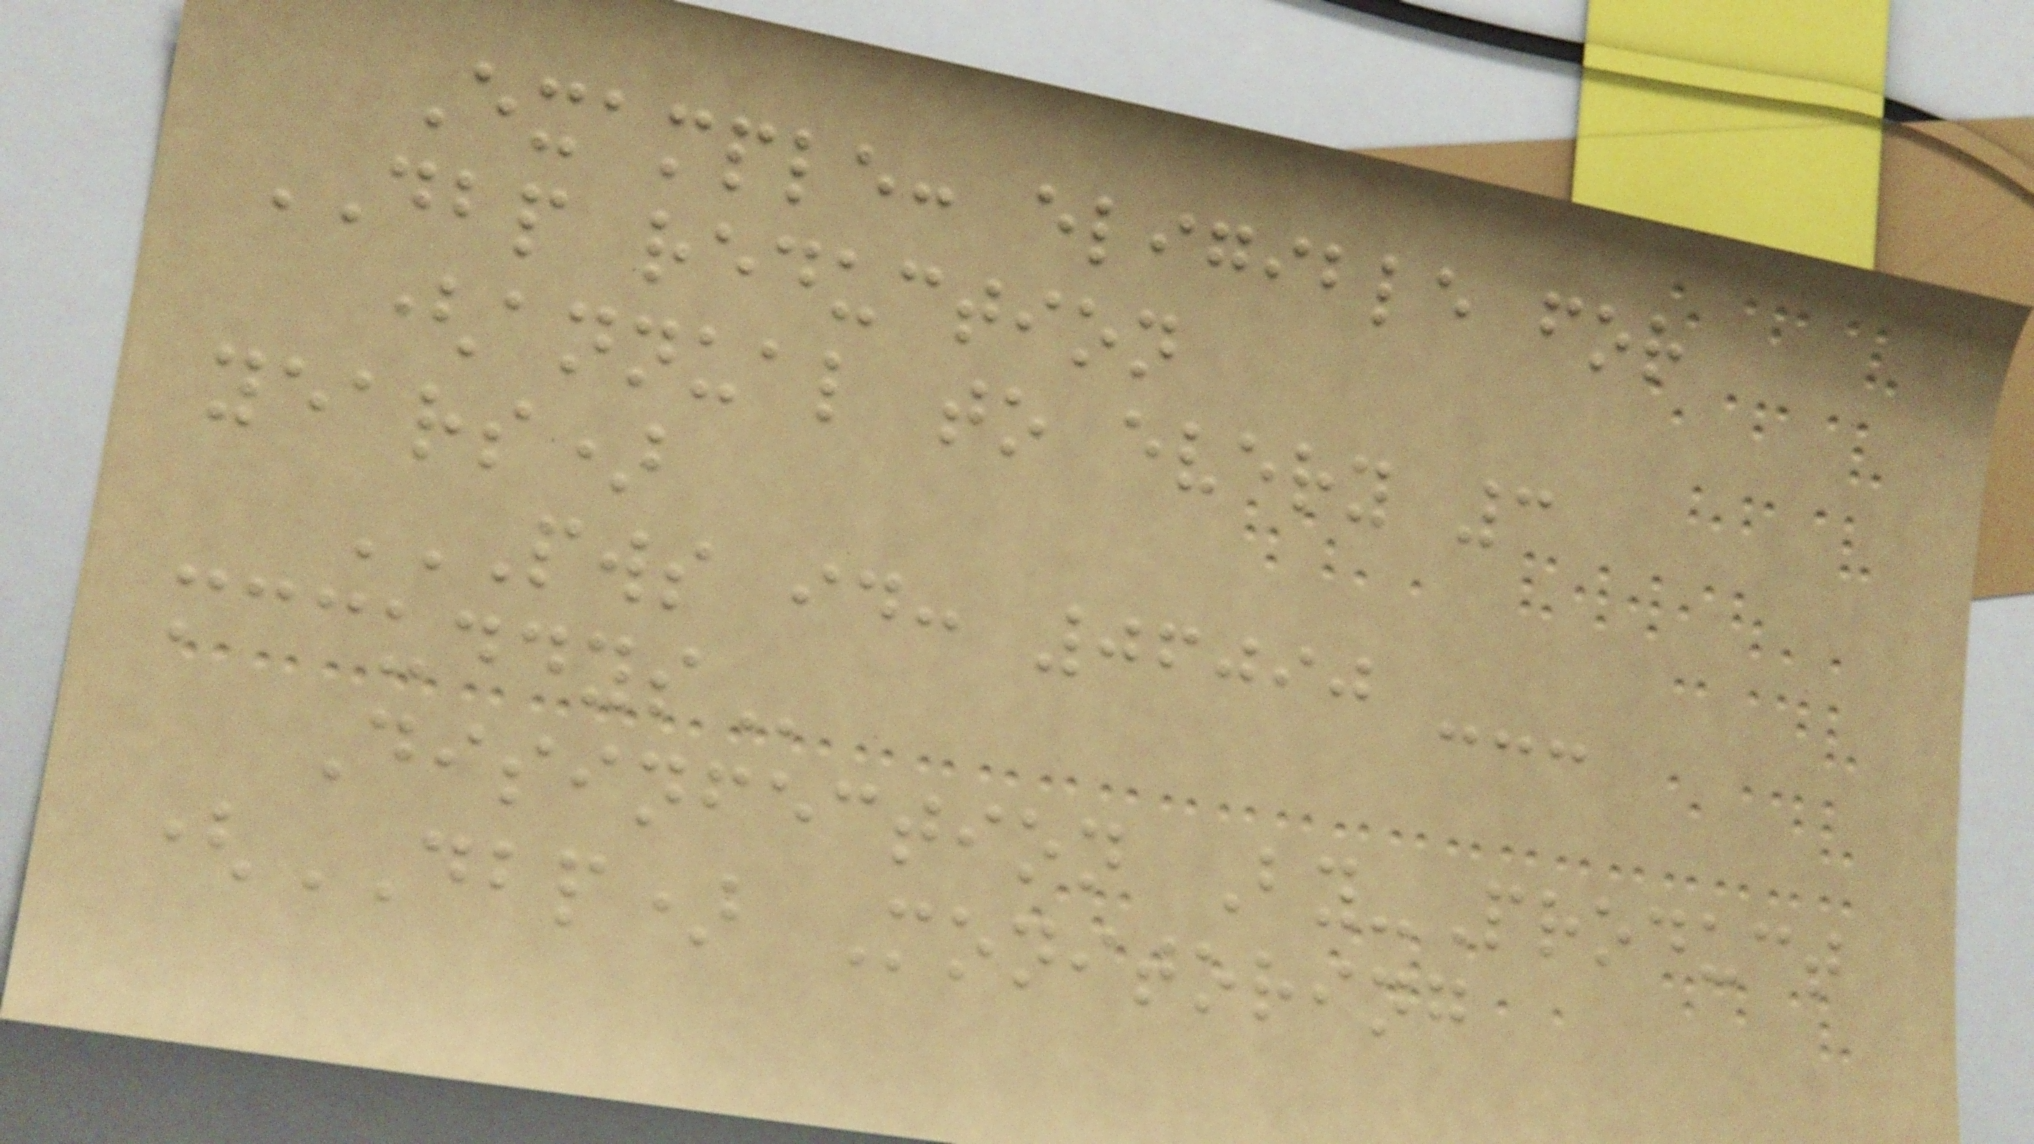Example: eligible for
DBP reduction
(annual to every 3
years)
PWS ID: 06090 ---
MCCUDDYS
Disinfection By-Product
(DBP) Monitoring
